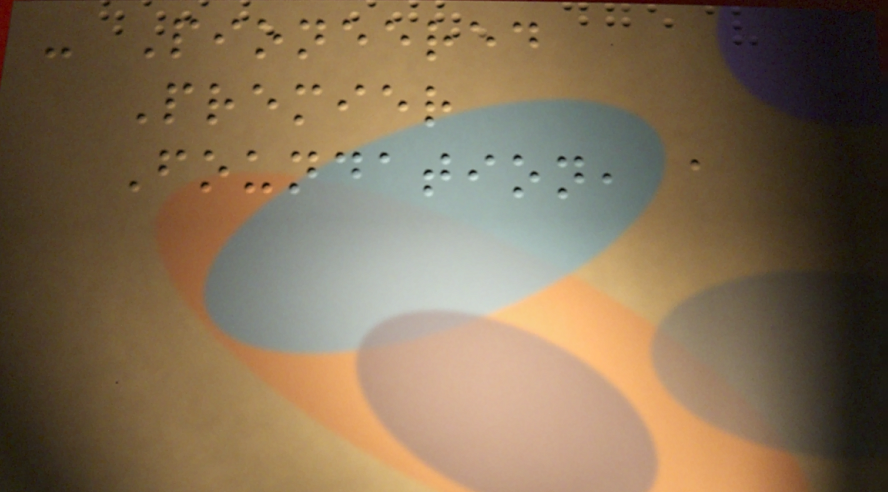- Pioneered
Premier
Foundation, a
